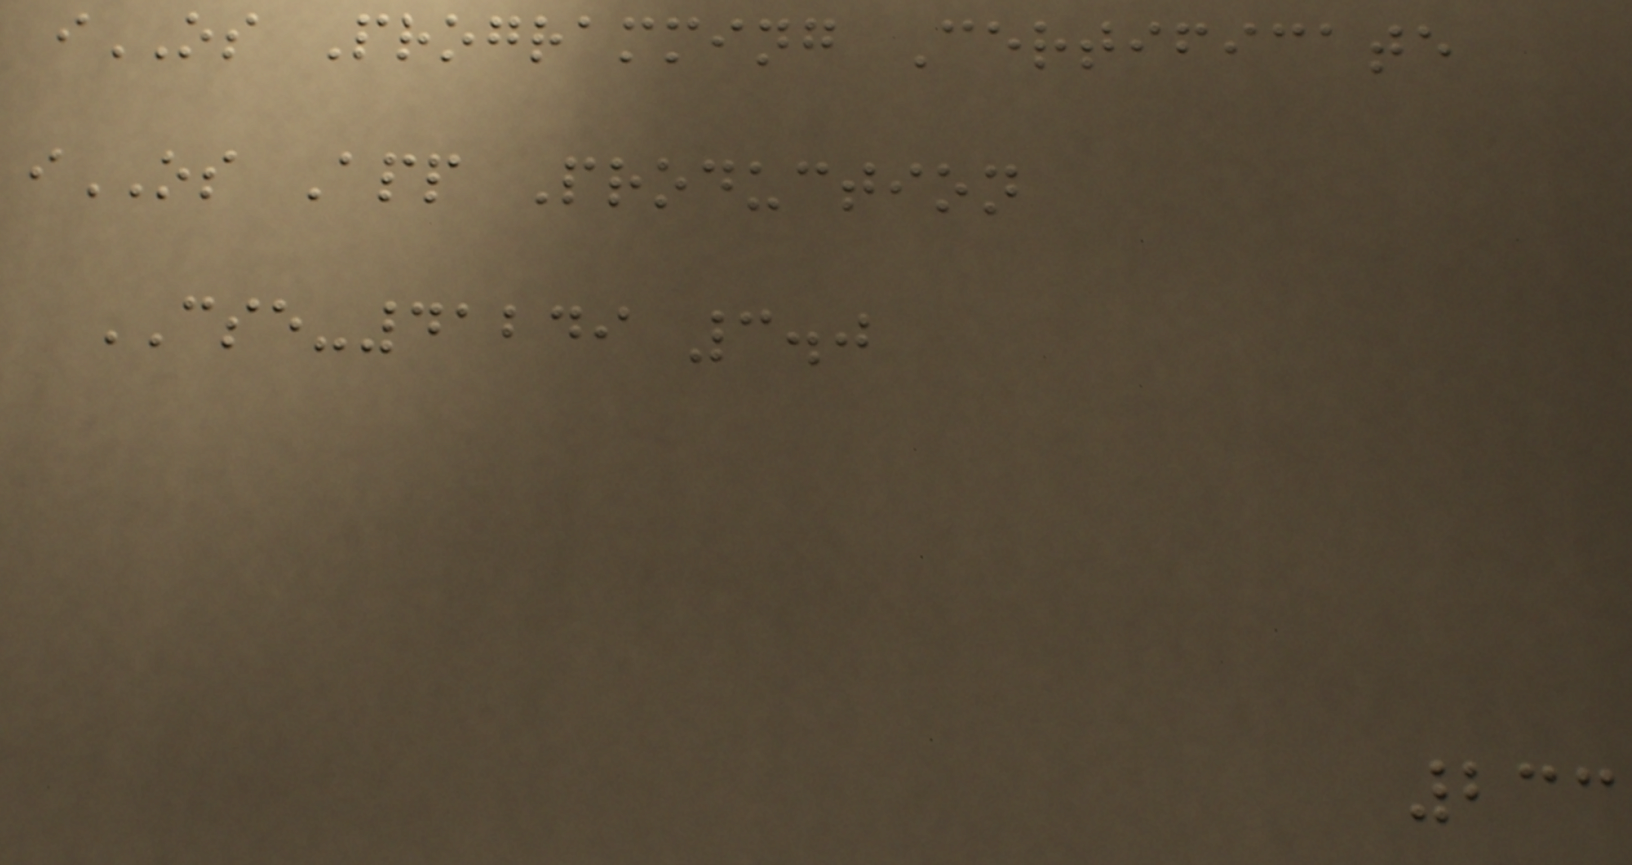iOS Programming Certificate
iOS App Production
CSE-41249 3.0
233
